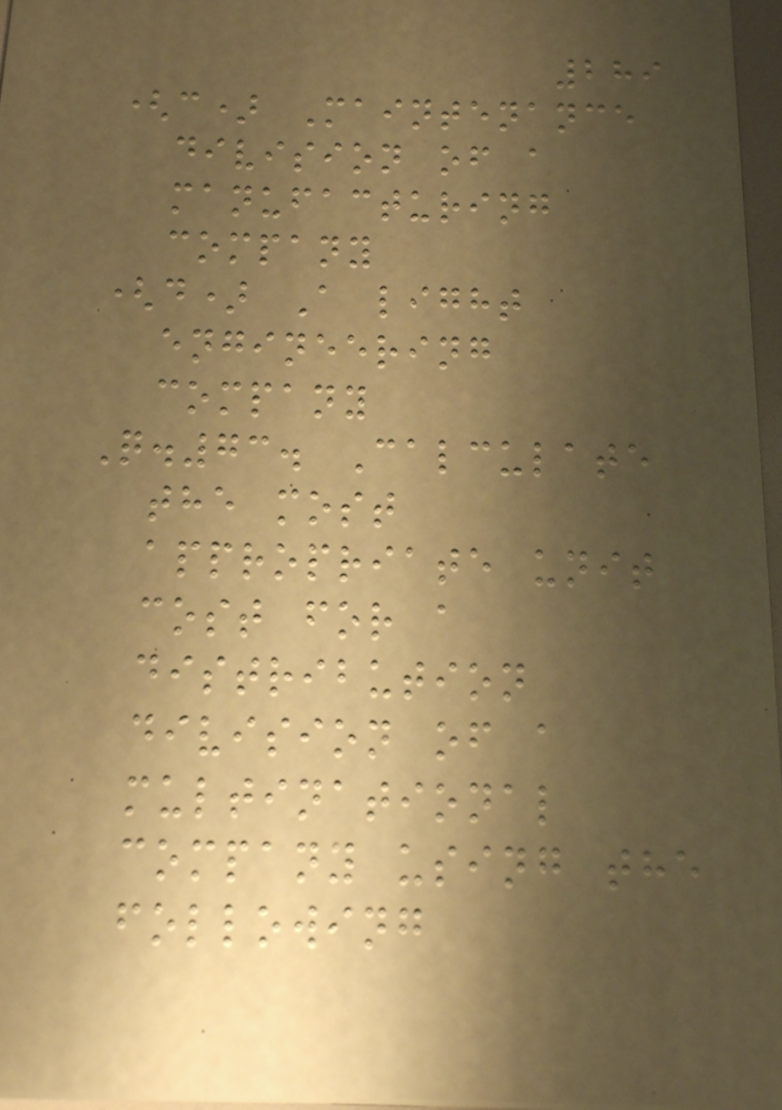289
(c) Maintenance
division of a
manufacturing
company
(d) A light
engineering
company
Q.73. Calculate
the most
appropriate unit
cost for a
distribution
division of a
multinational
company using the
following
